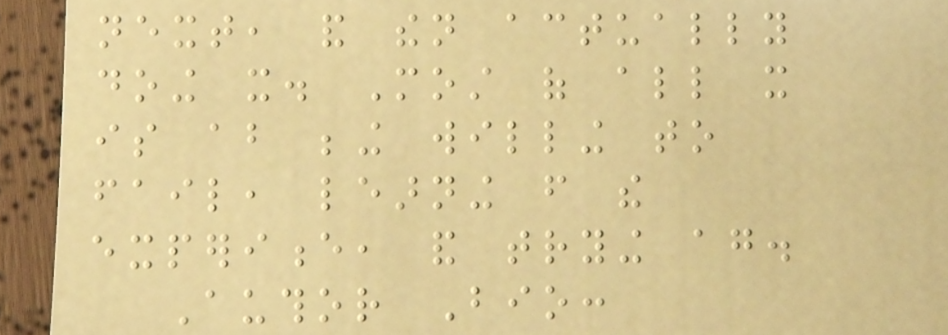next, and then actually
doing it. Most of all it
is about being willing to
fail, learning from the
experience, and trying again.
Author Bio:
